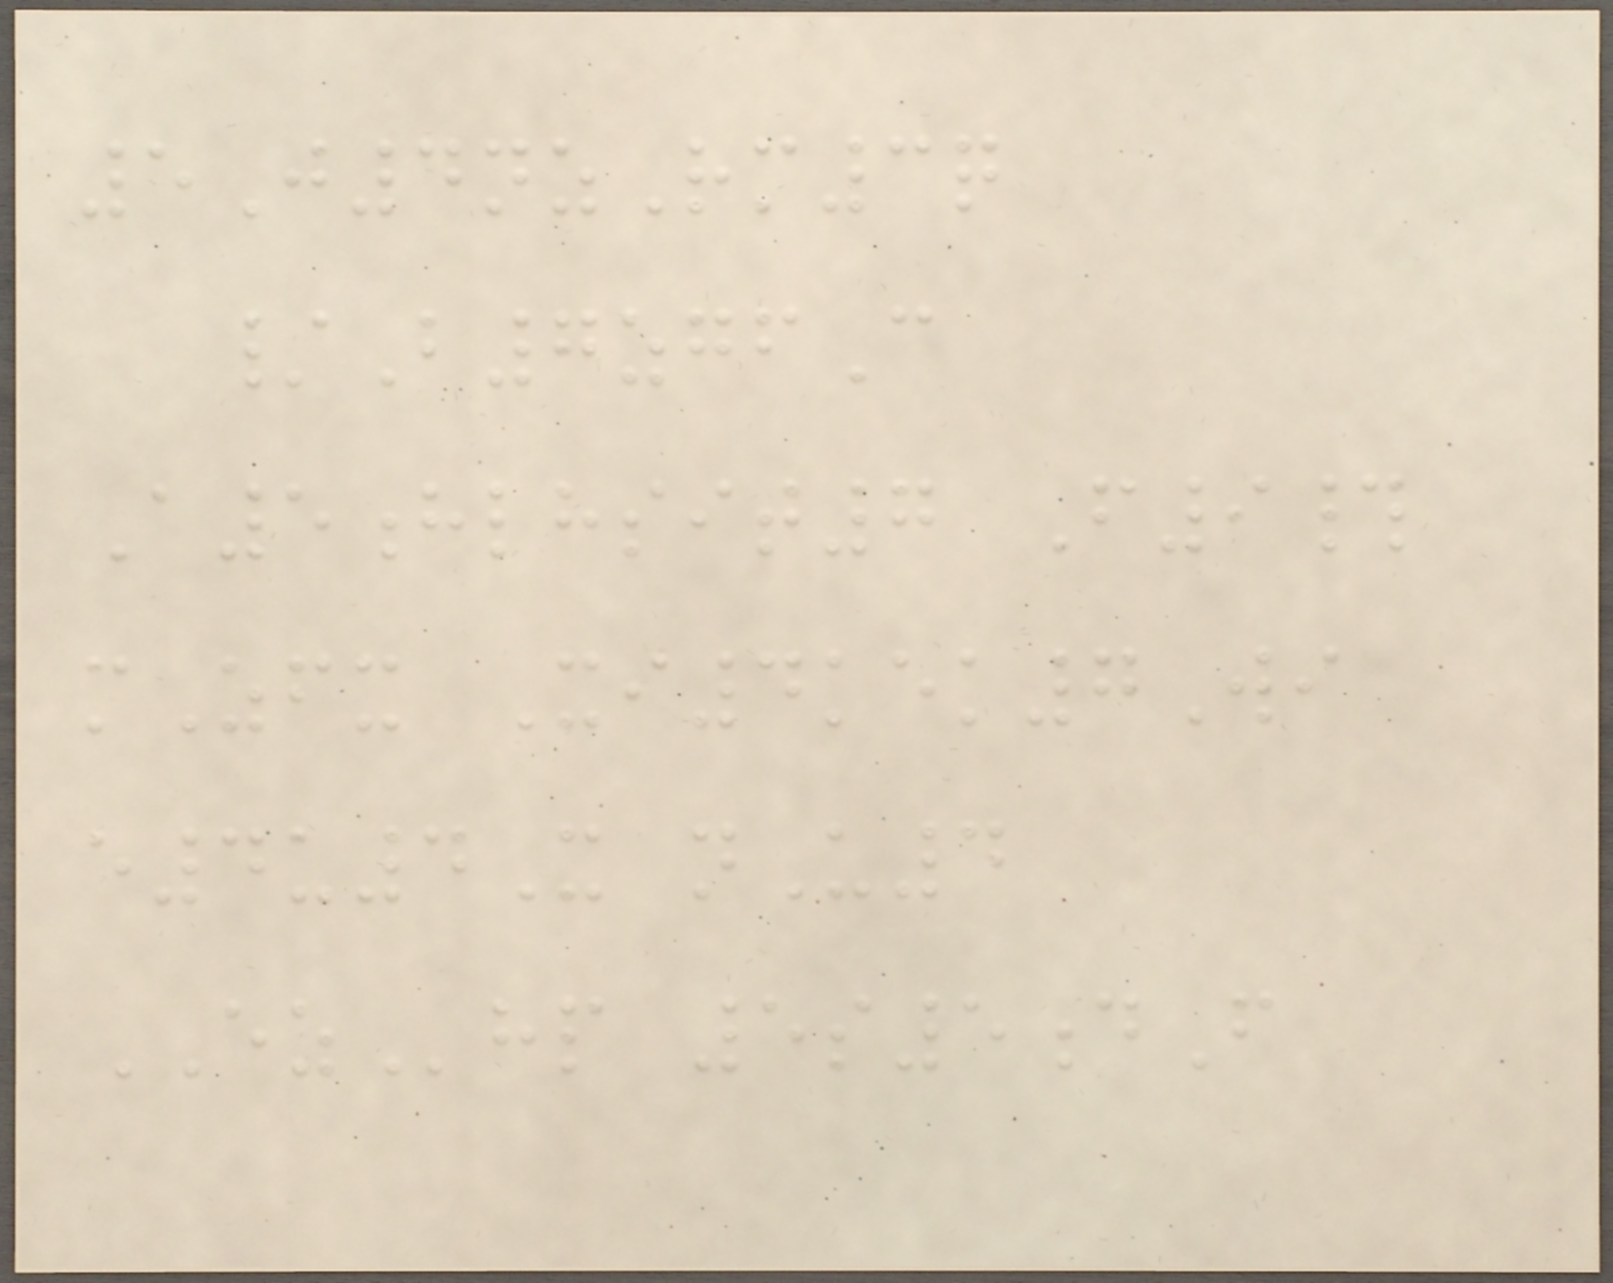5J4nzRm3q
/B7zgfC
A5hlhsit7 F9#
mZfx Xi4kek7Wi
e4u4X nU4
EZhp 5s5dF
